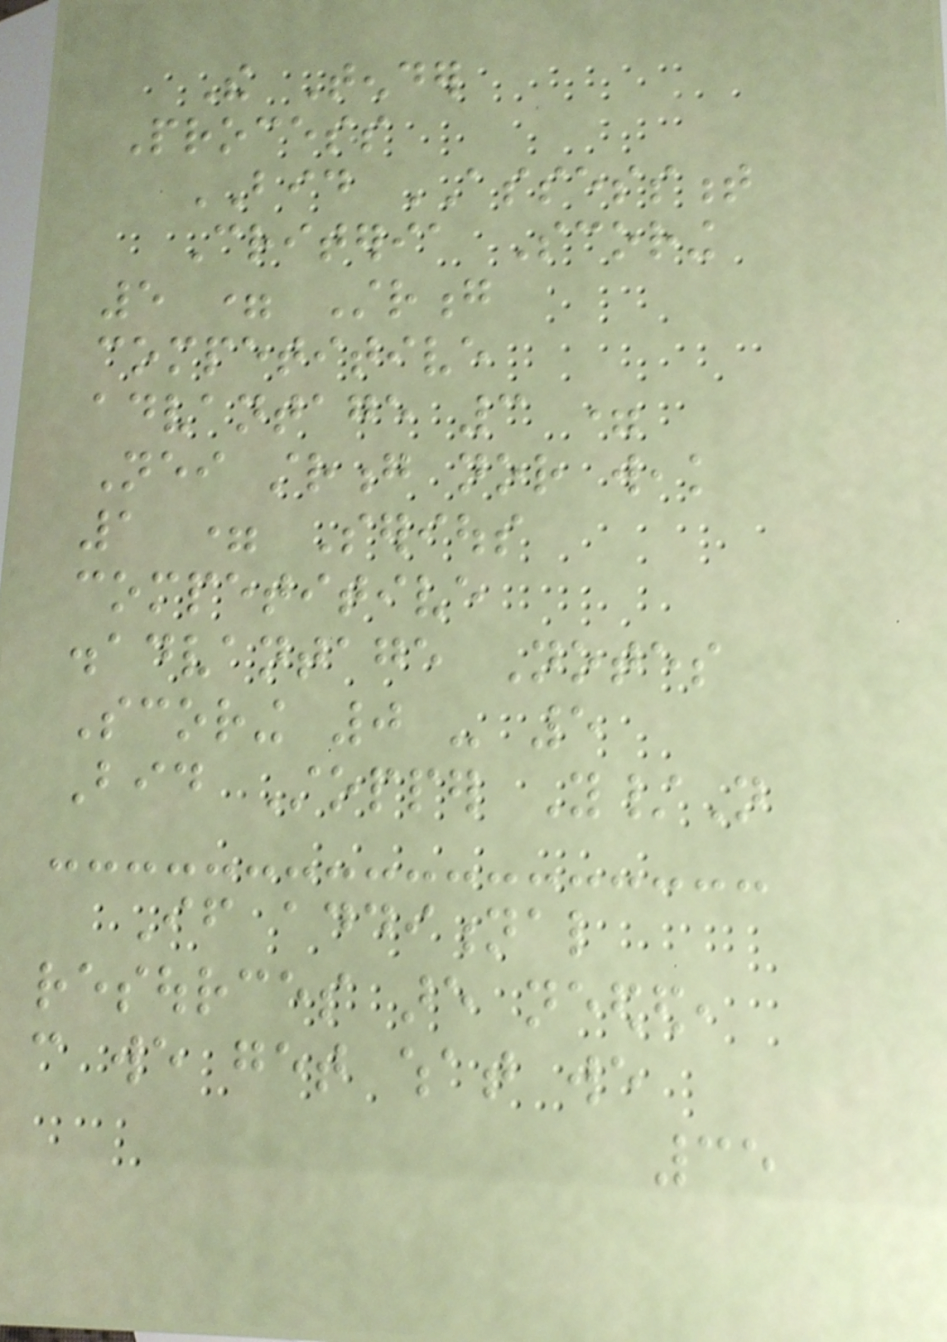The Tender
Process
BID ASSESSMENT
Criteria Scoring
5 = Strong
competitive
advantage 3 =
Neither strong nor weak
1 = Serious
competitive
disadvantage Notes
Scoring 0 - 5
Bid Stopper Y/N
If additional
resources are needed,
can we get what we
35
